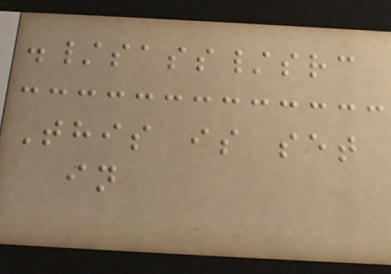./sass/src
This is set
in
